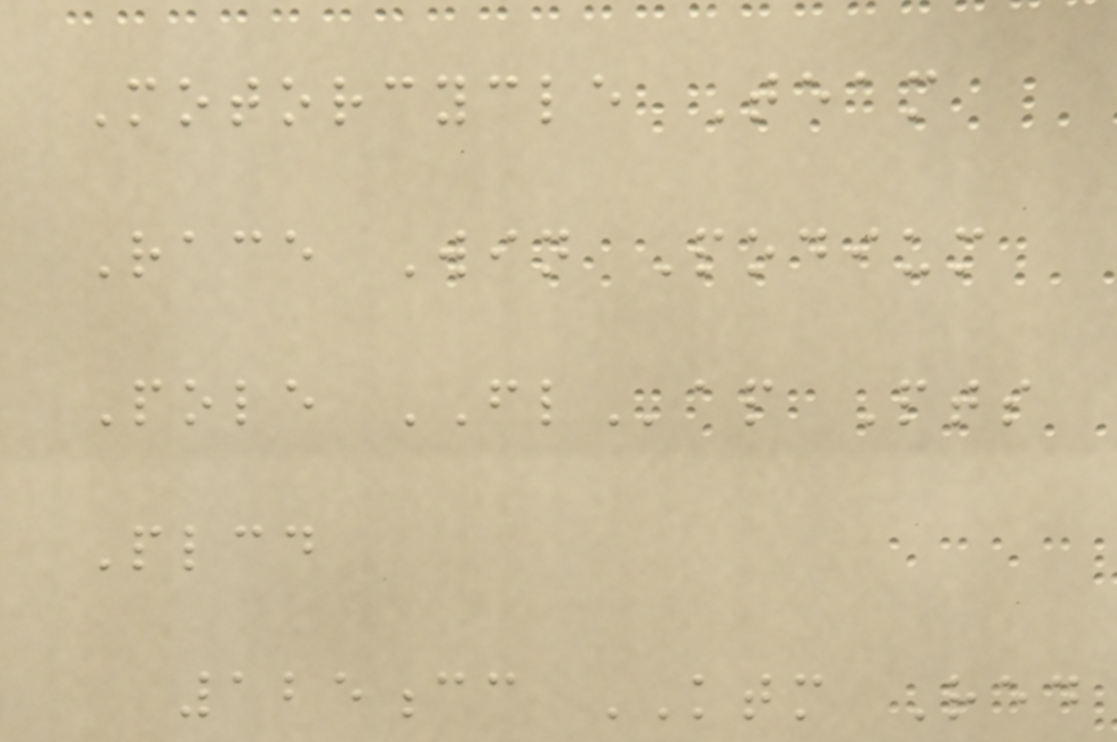Motorcycle Team
Race Win Podium
Pole FLap Pts
Plcd
125cc KTM Red
